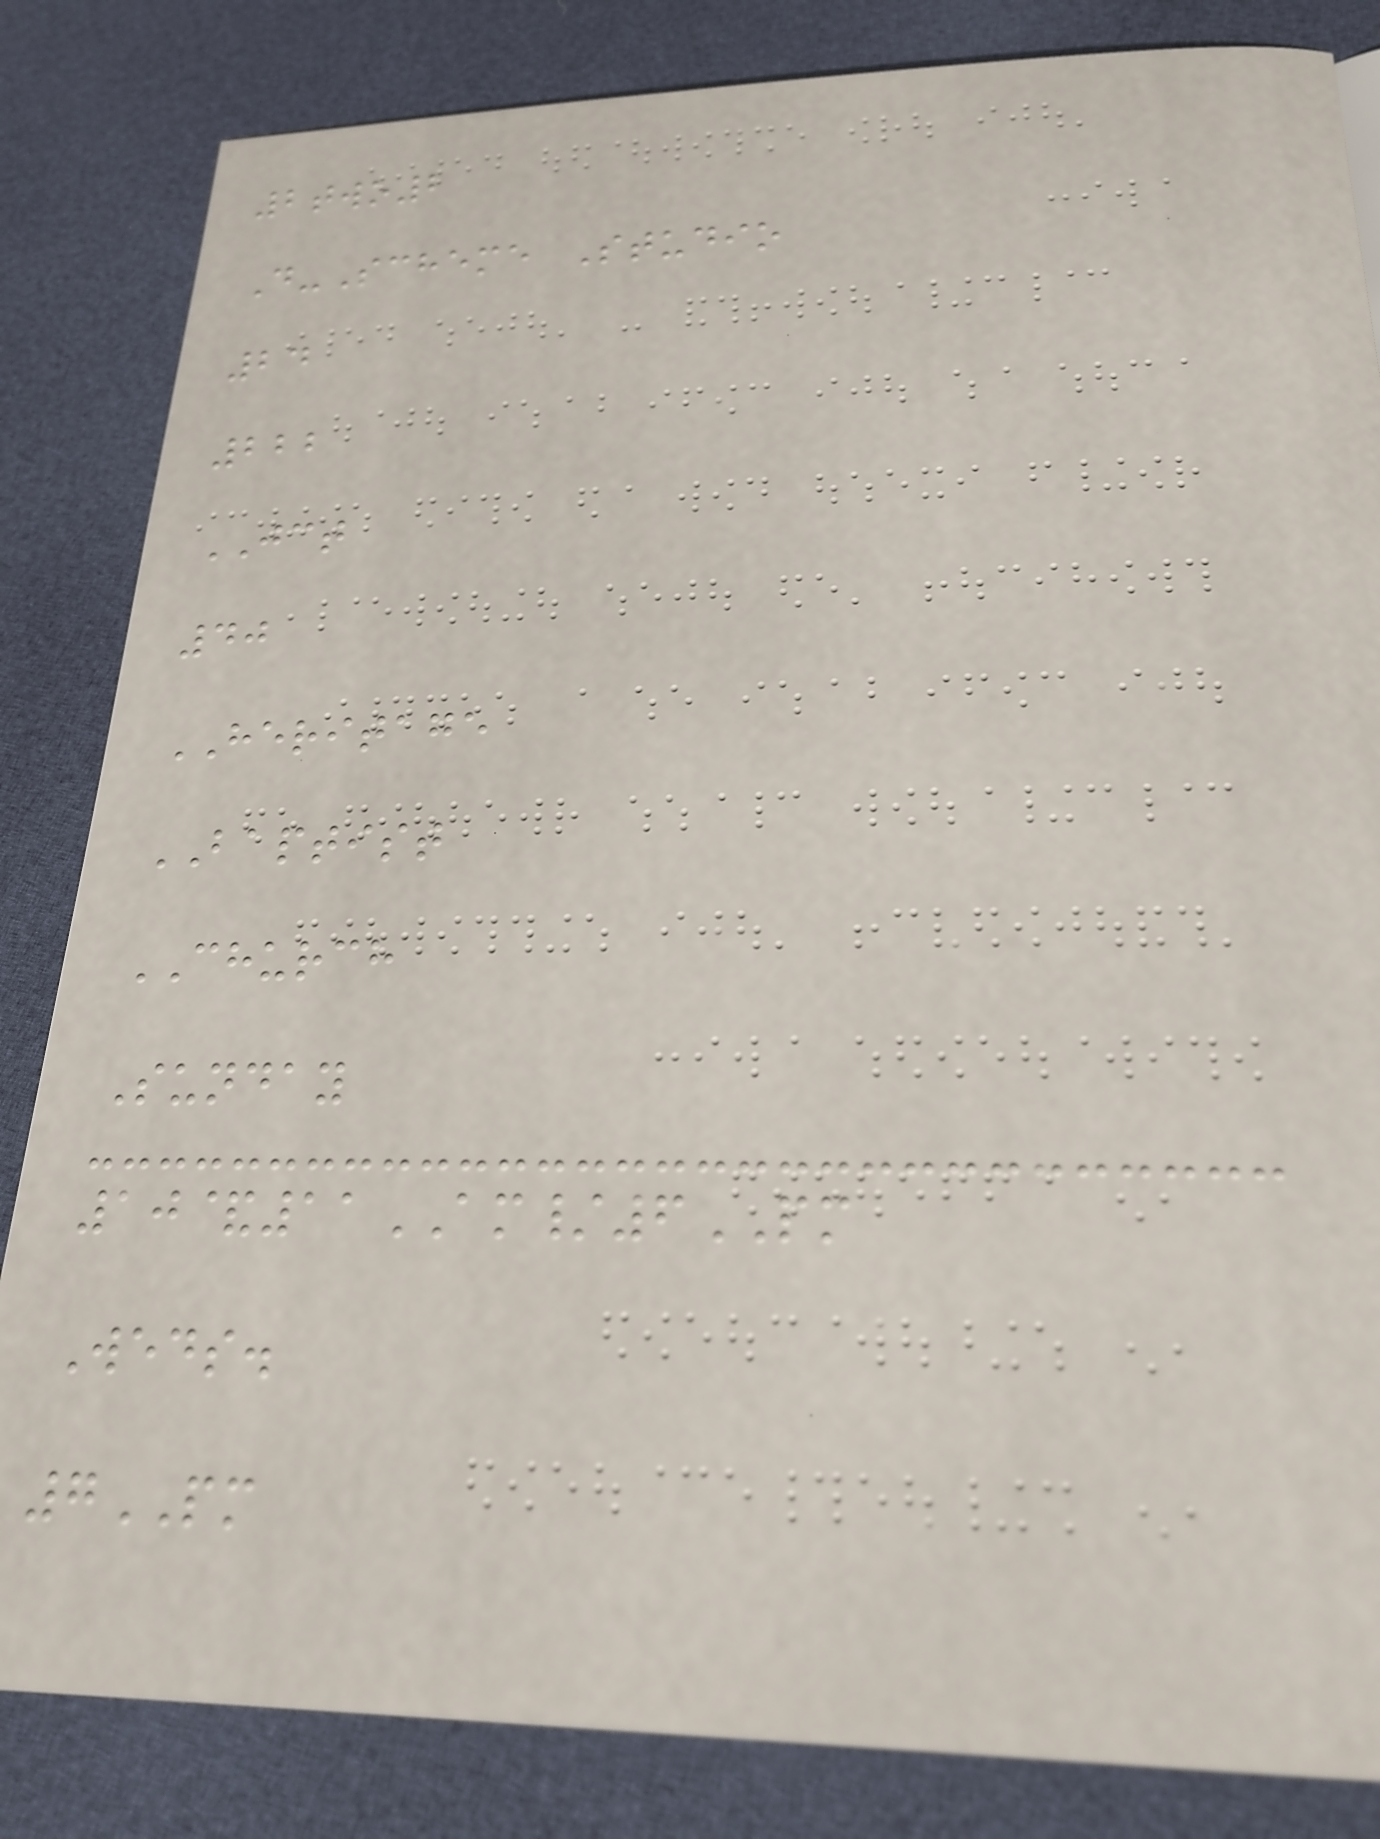2two2
D-Scheme Studio
24
222
JCT
40
HERITAGE
BAPTIST
CHURCH
Sunday
10&11AM/6PM
Weds.
7PM
